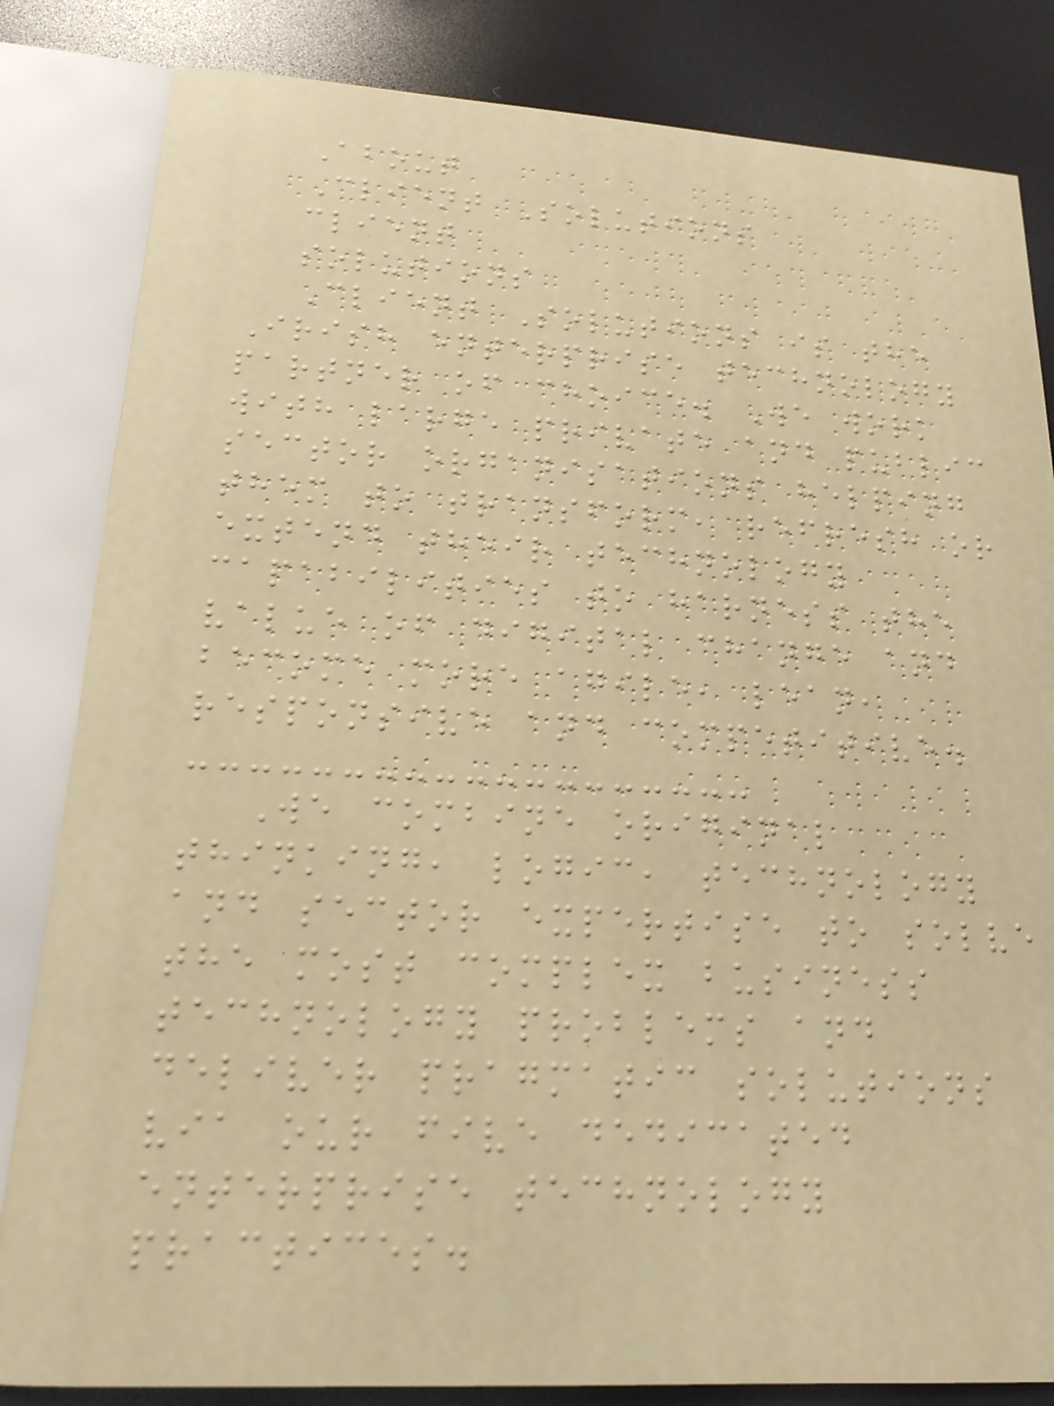About
Client Solutions
client
solutions
Client Solutions is the
Irish enterprise technology
partner of choice. We work
with large private and public
sector organisations helping
them to transform, refresh or
extend their technology
capabilities to harness the
value of digital change and
become more agile, lean,
responsive and competitive.
We combine original
thinking, logic, technology
and sector expertise to solve
the most complex business
technology problems and
deliver pragmatic solutions
via our five dedicated
enterprise technology
practices.
